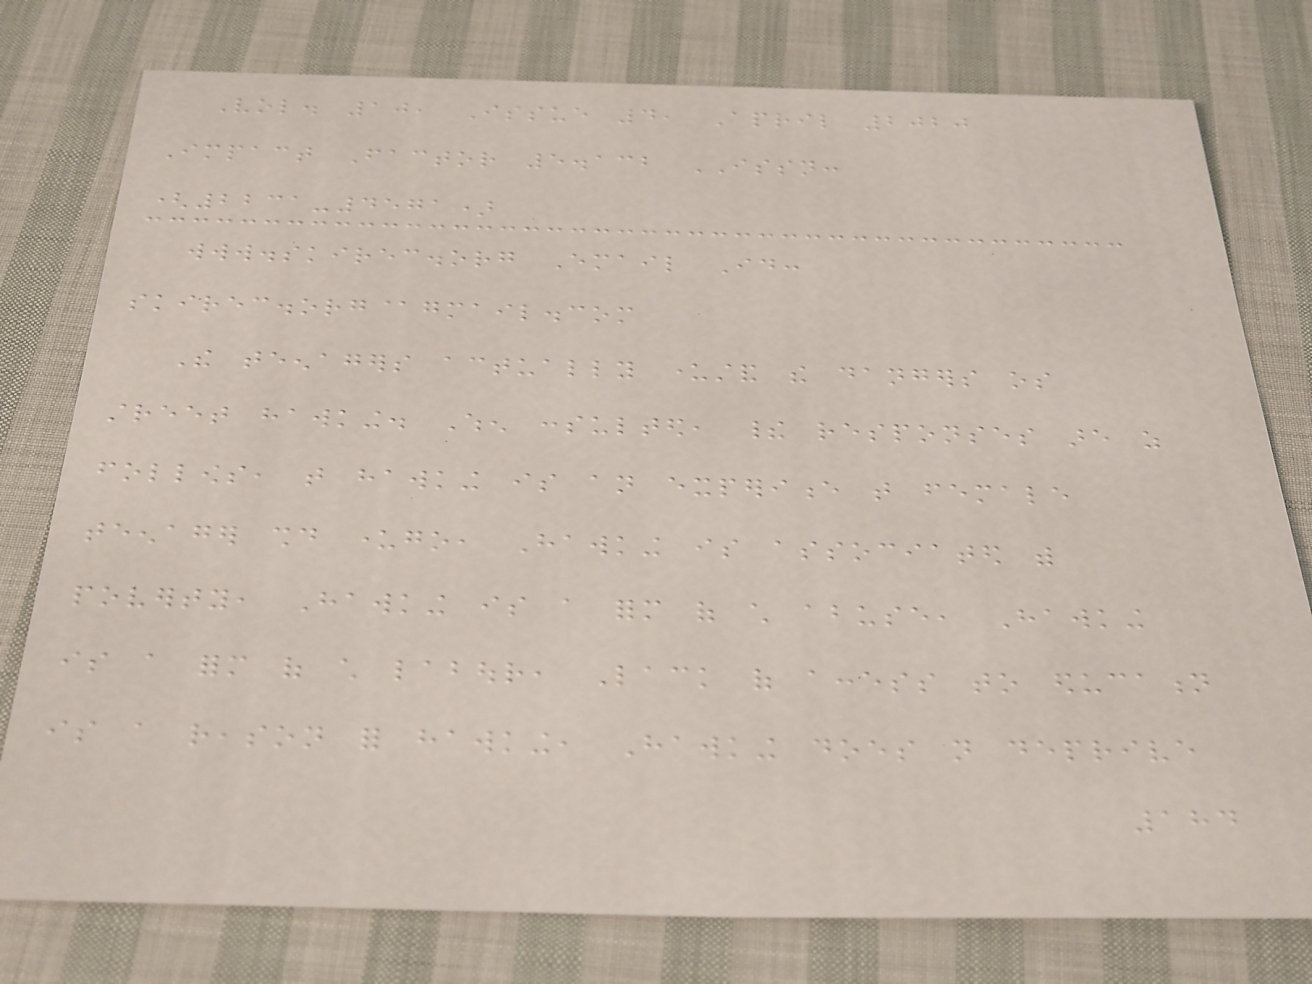Vol. 10, Issue 4, April 2020
Impact Factor 5.132 ISSN:
(2231-4571)
www.skirec.org Email Id:
skirec.org@gmail.com
The teenagers actually understand the dangers os
street hawking. When consulted, their responses are as
follows, that hawking is an experience that female
teenager should undergo, Hawking is associated with
poverty, Hawking is a form of child abuse, Hawking
is a form of child labour, Lack of access to education
is a reason for hawking, Hawking does not deprive
184
